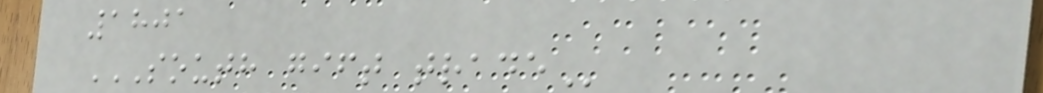1801
SOUTH GIFT TRADE
